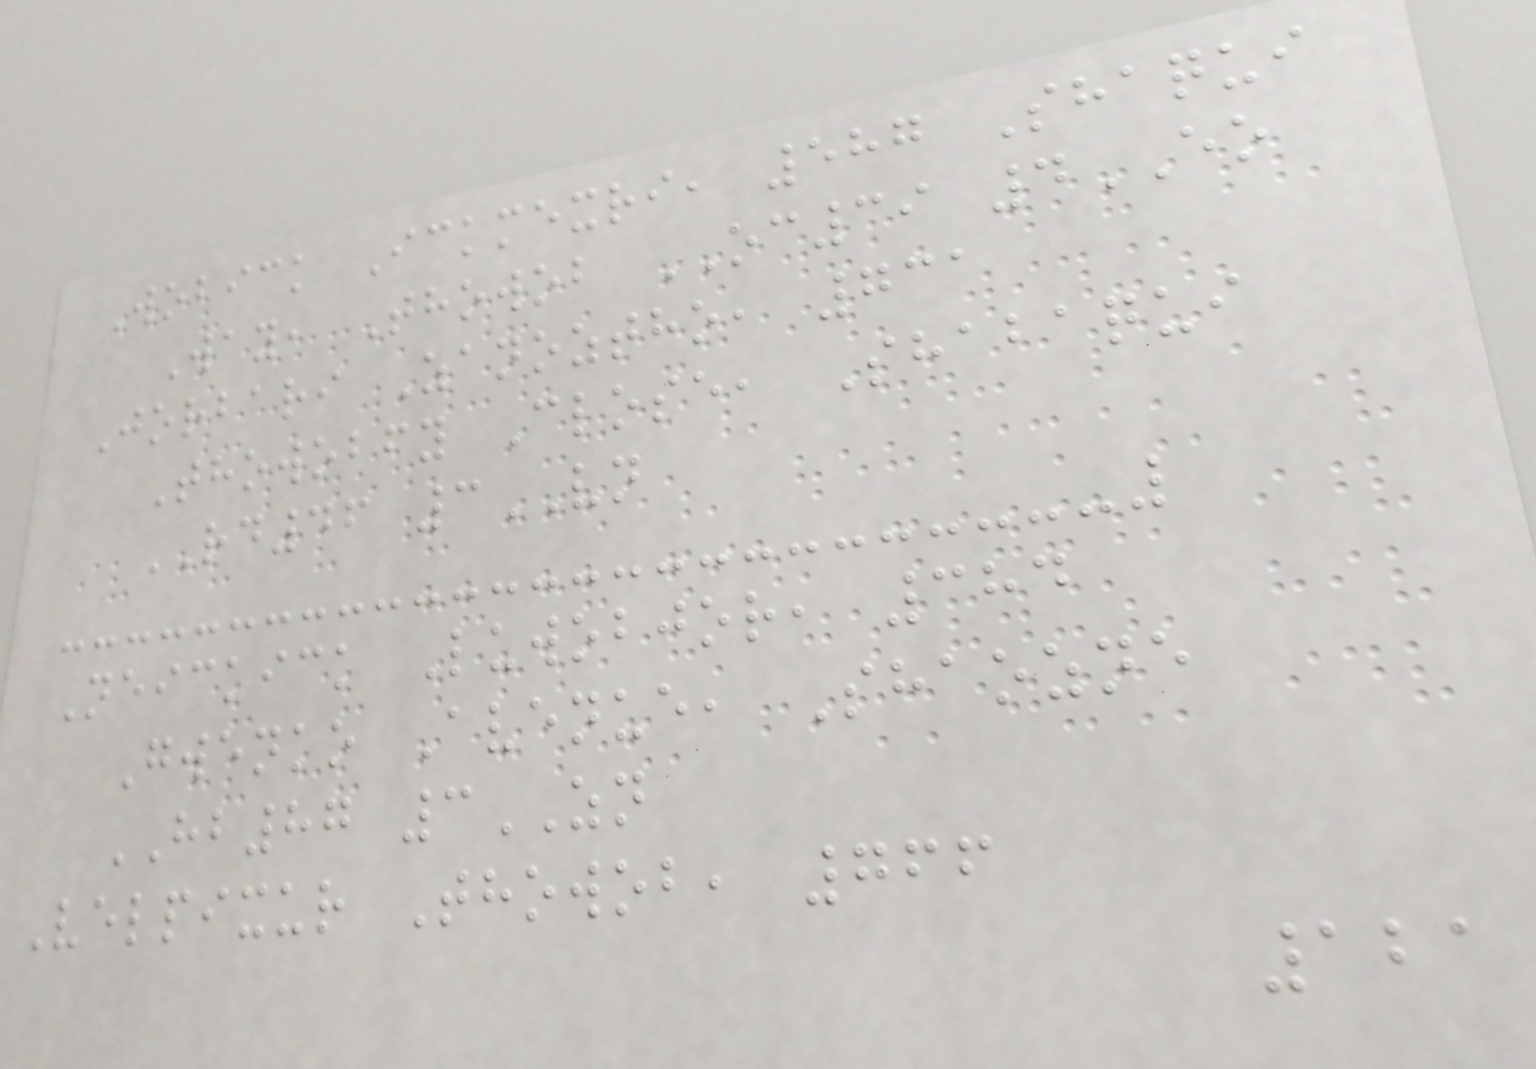Wobick Ickmexri, 587 Shaqui
Way, Thowob OC39 4EO
Jorbari Zanoztho, 731
Thowobfy Close, Shabaqui
RD46 3VN
Neickick Luwobjor, 384
Gwenko Avenue, Shaozne
HB87 3ZN
Velpixur Thowob, 766
121
